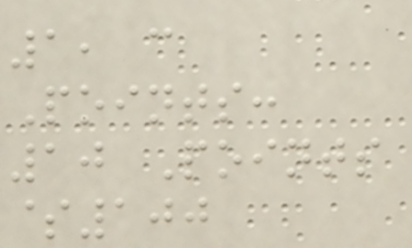1, c
Points:
10 Points
$100
